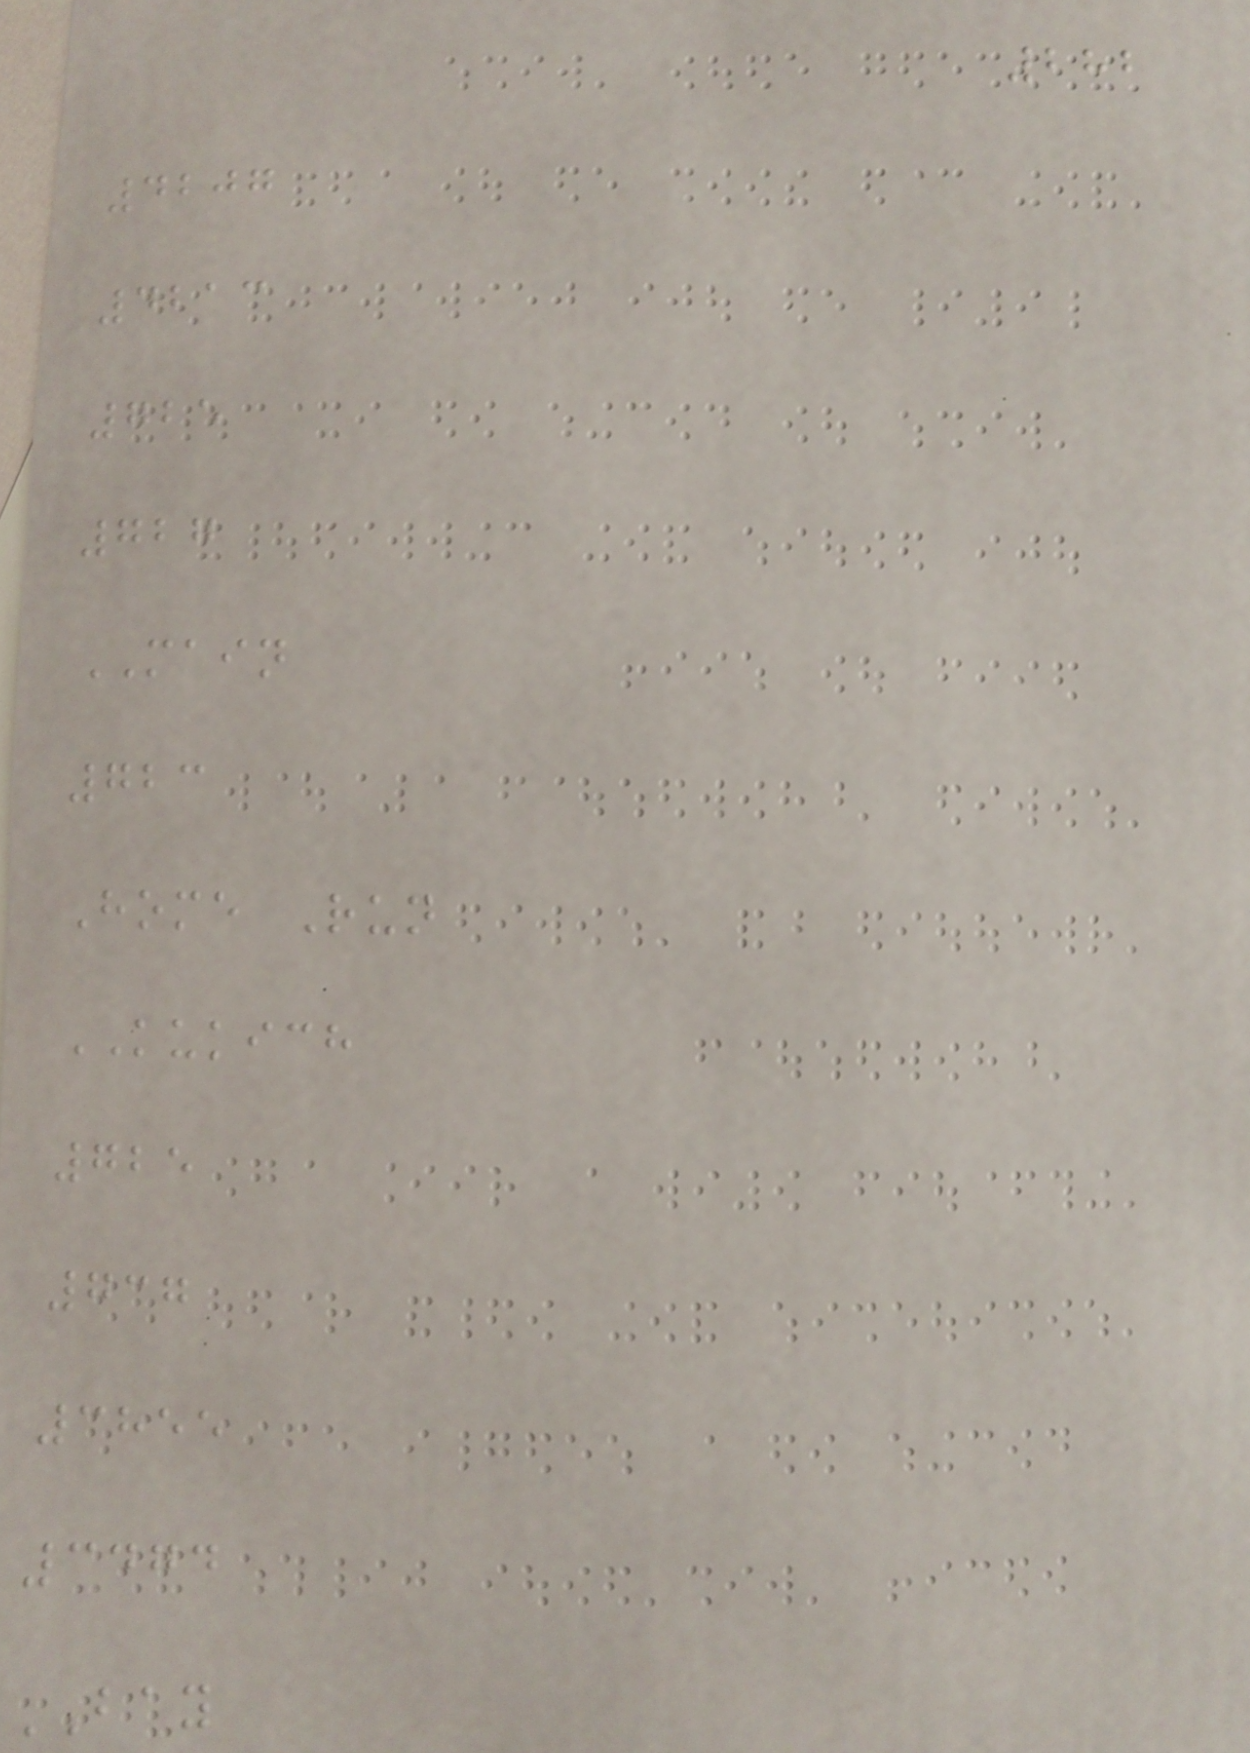282
4207
4213
725
727
MAIN
723
Home Run
KUKICH
725
737
3855
3474
BAY
